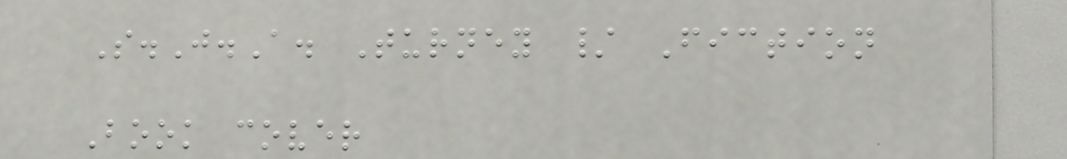S.J.A. Turney / Fiction
Book cover
